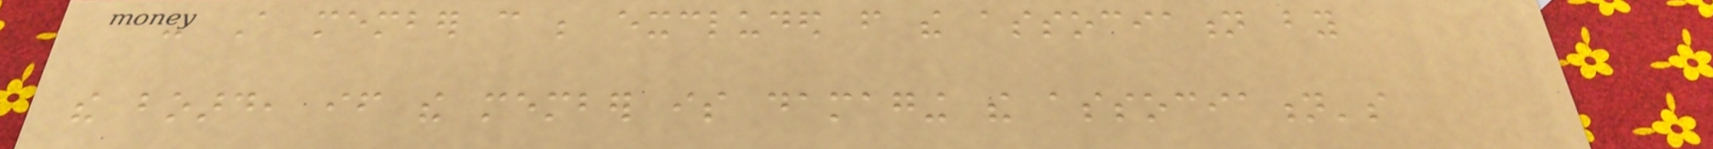- A member can be excluded from the association by
the board, if the member is damaging the association's
